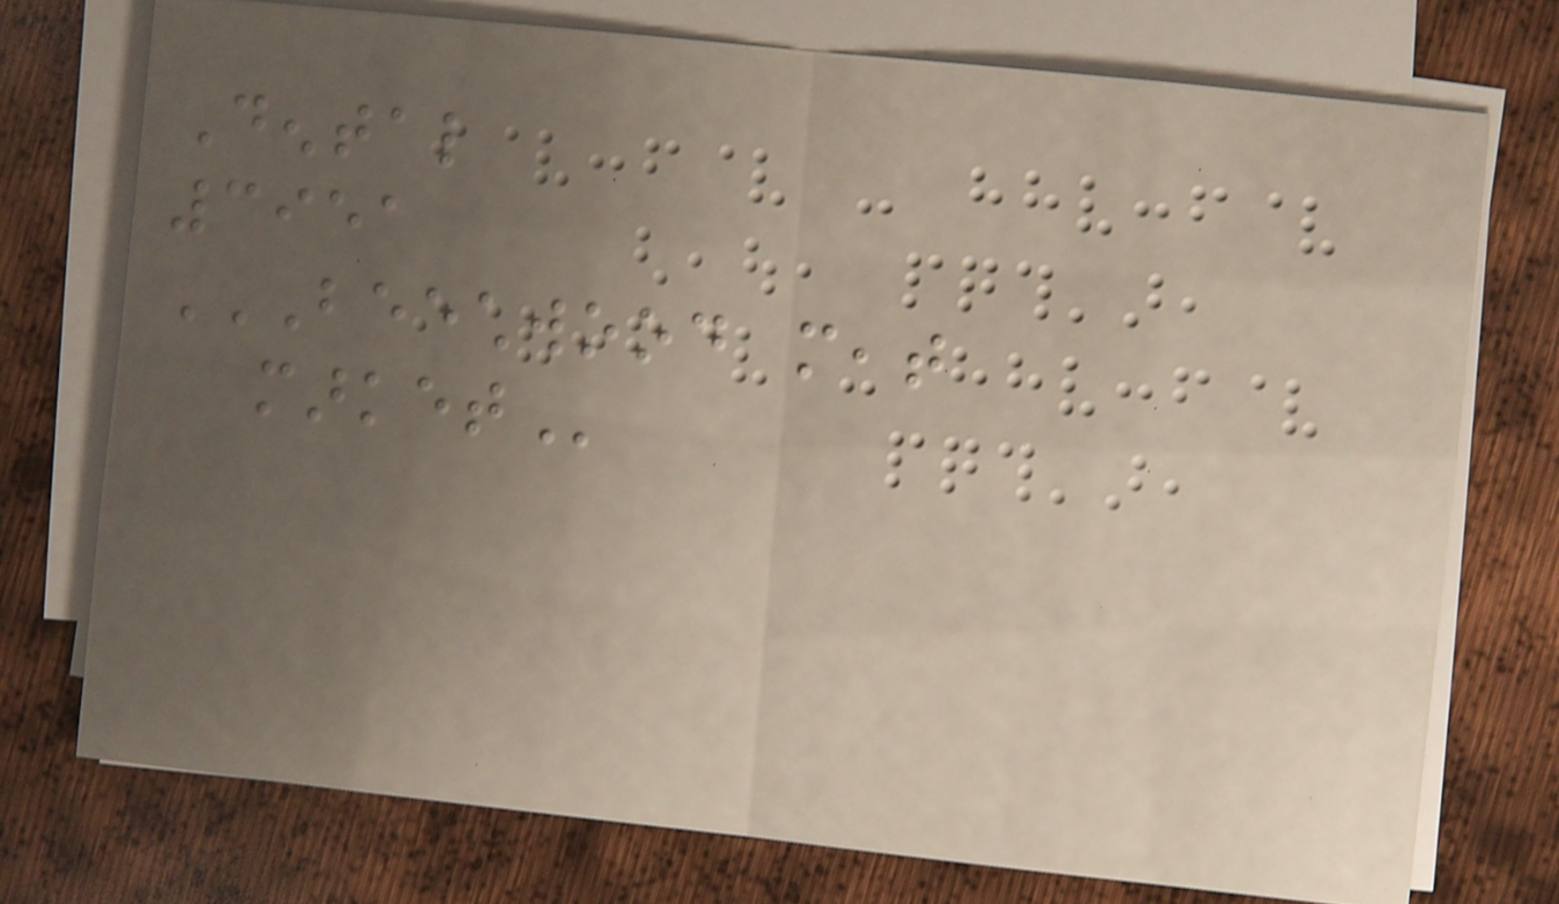Dental
3951
BEECHWOOD MEAT
MARKET
